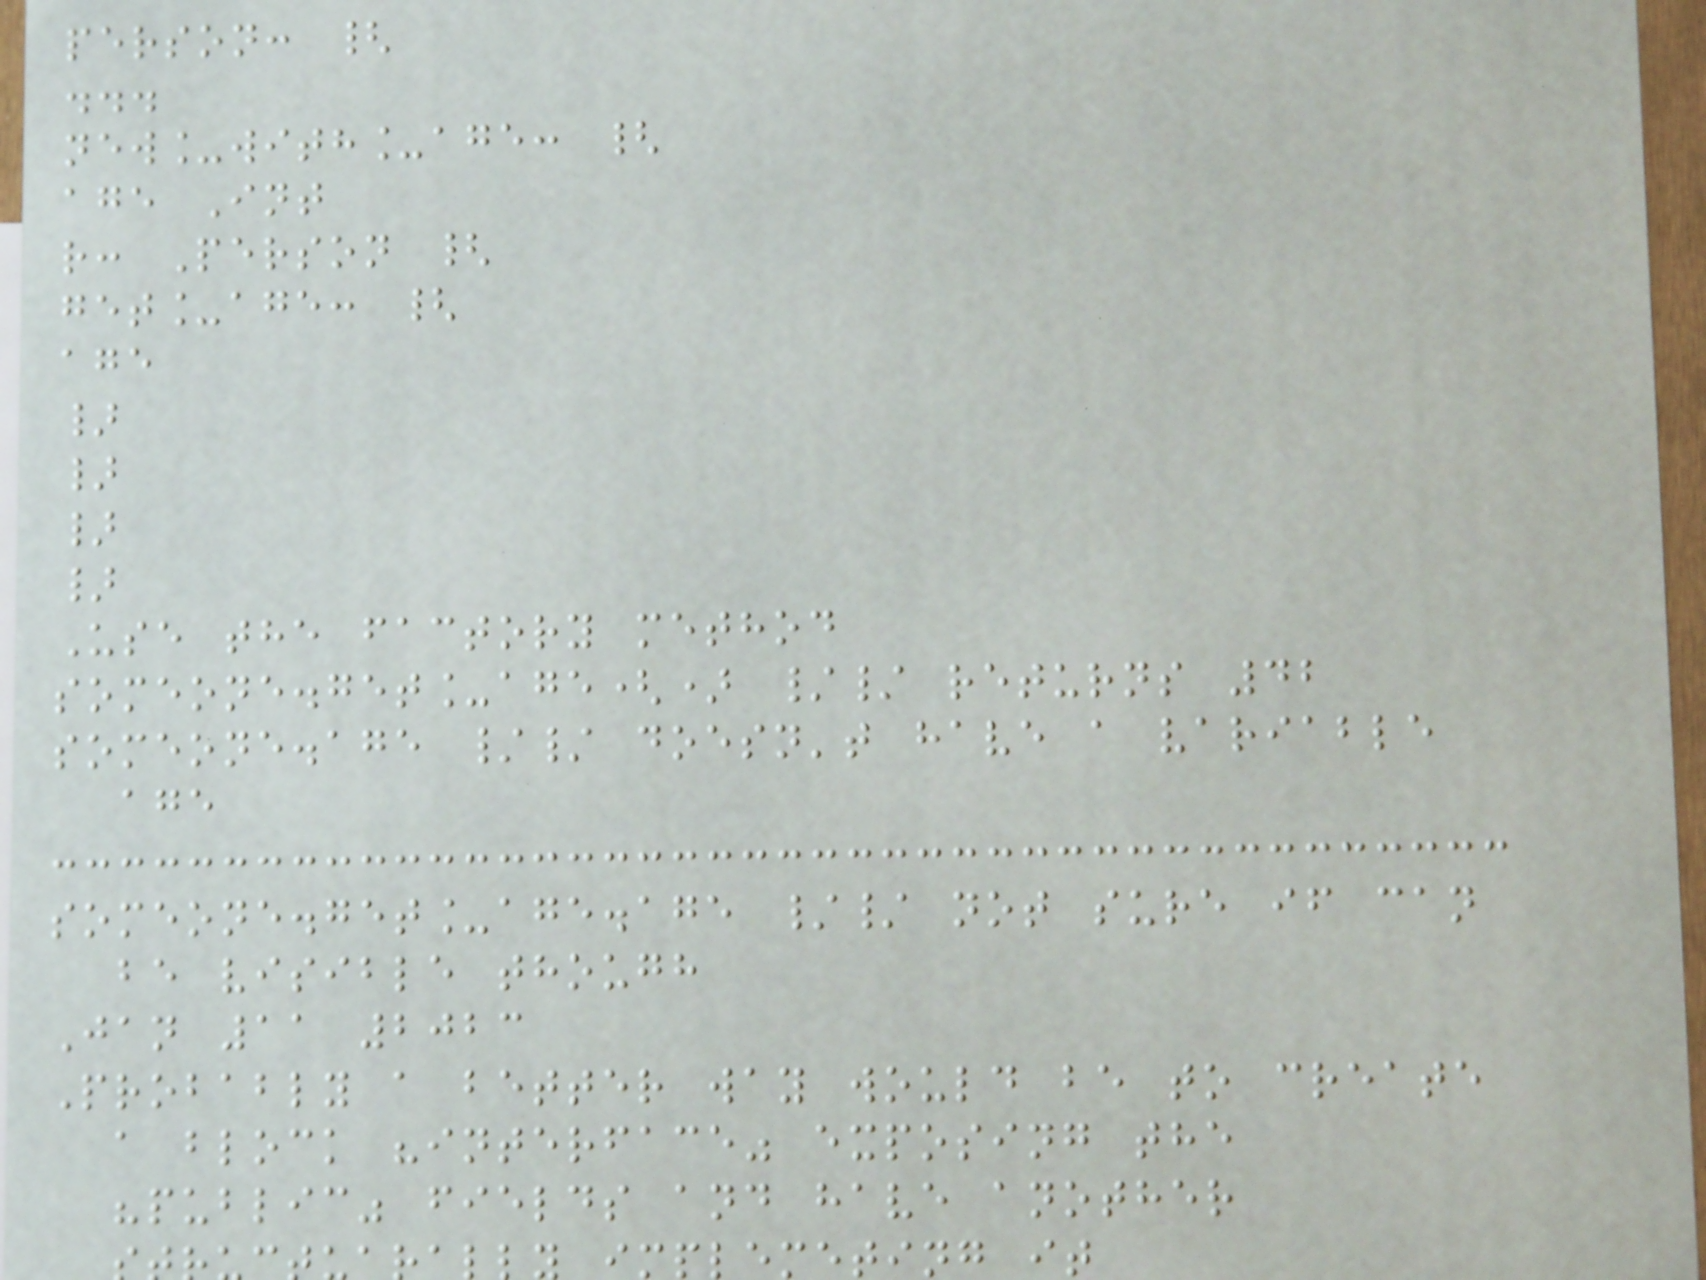person: {
...
new_with_age: {
age Int
r: Person {
get_age: {
age
}
}
}
}
Use the factory method
someone.get_age() // returns 42
someone.age // doesn't have a variable
age
someone.get_age.age // not sure if can
be visible though
Jan 11 2023
Probably a better way would be to create
a block "interface" exposing the
"public" fields and have another
emeting it
